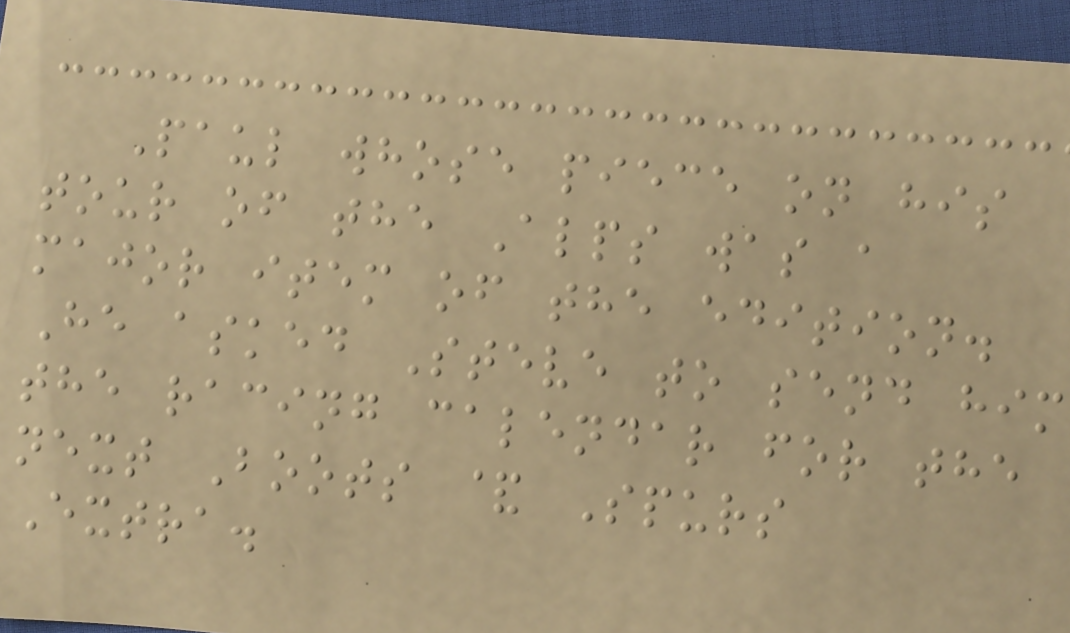Paul whose piece on his
tour of the Alps was a
major item of the edition.
He asked Steve to send him
the racing calendar for the
next Boots & Spurs
Extra.
